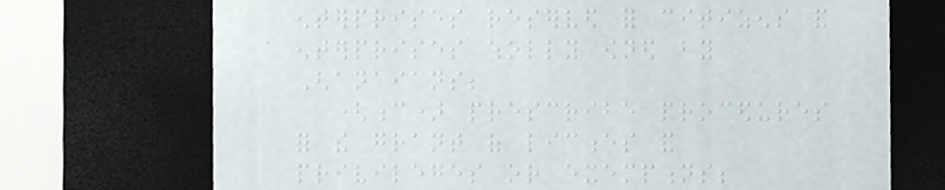enterprises reserved for citizens and
enterprises wholly owned by
Ghanaians;
(c) prescribe procedures
for the grant of licences and
privileges or exemptions;
